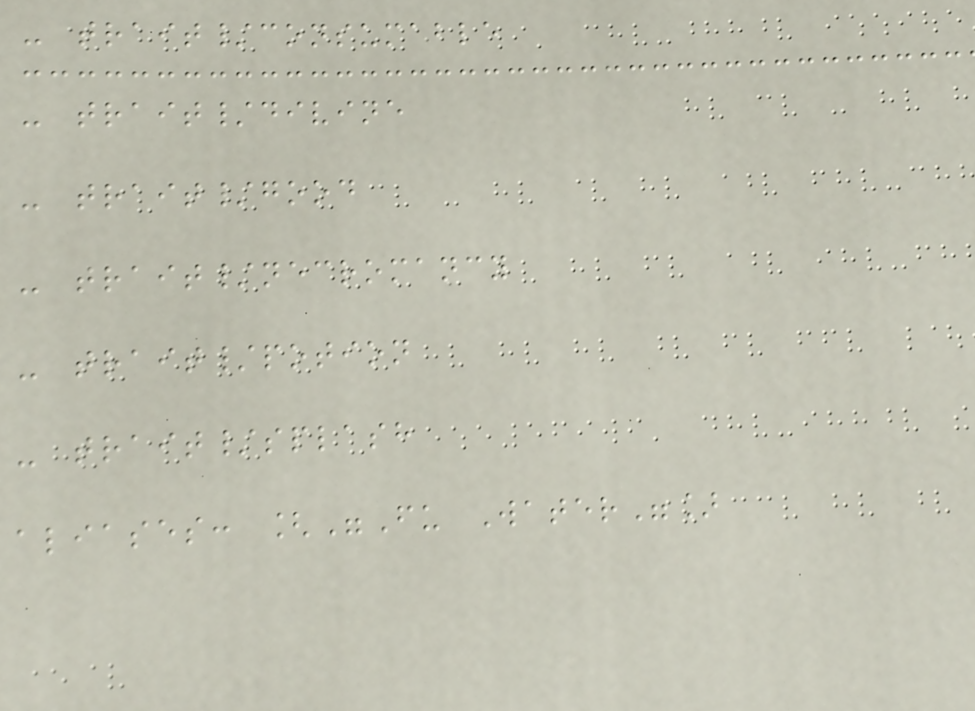- trait/consumable
- trait/divine
- trait/good
- trait/necromancy
- trait/potion
- trait/splash
aliases: ["Fu Water"]
